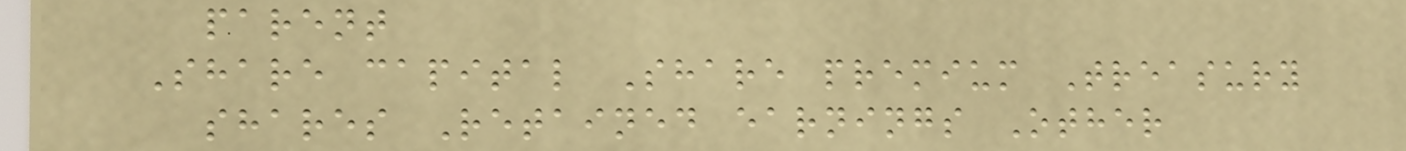parent
Share capital Share premium Treasury
shares Retained earnings Other
